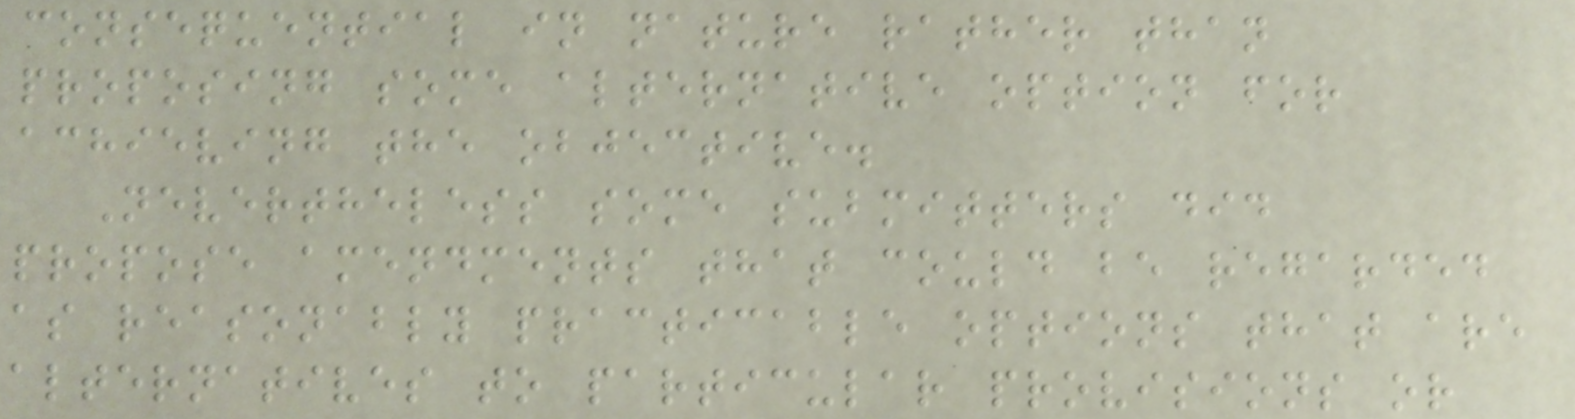consequential in nature rather than
proposing some alternative option for
achieving the objective.
Nevertheless some submitters did
propose amendments that could be regarded
as reasonably practicable options that are
alternatives to particular provisions or
